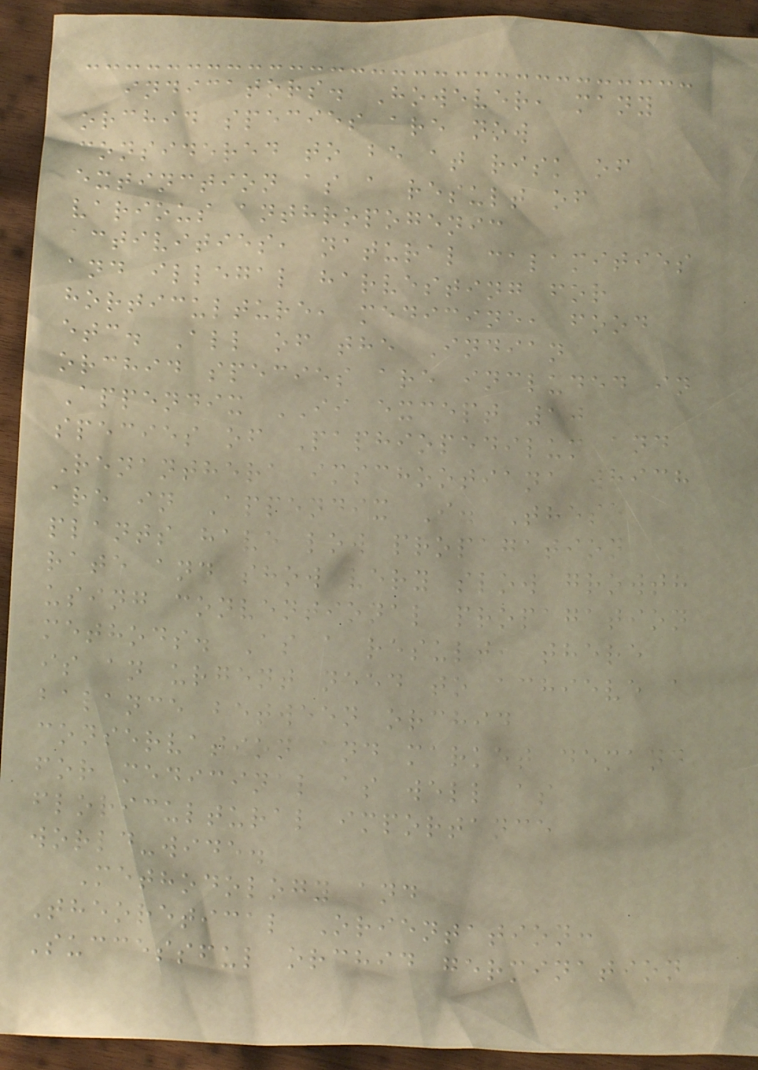indicators. However, many
orchid species are now
considered to be at risk of
extinction as a result of
various anthropogenic
activities, natural calamities
and illegal harvesting for
horticulture, medicine, food
etc. All of the Indian
orchid species are included in
Appendix II except 10
species of Paphiopedilum and
Renanthera imschootiana which
are in Appendix I. These
plants have low propagation
rate and show very slow growth
using conventional propagation
methods. As a result, there
is an urgent need to achieve a
balance between orchid
conservation and market demand
for medicinal as well as
floricultural importance
world-wide.
Methodology and
Theoretical Orientation:
Successful orchid germination
